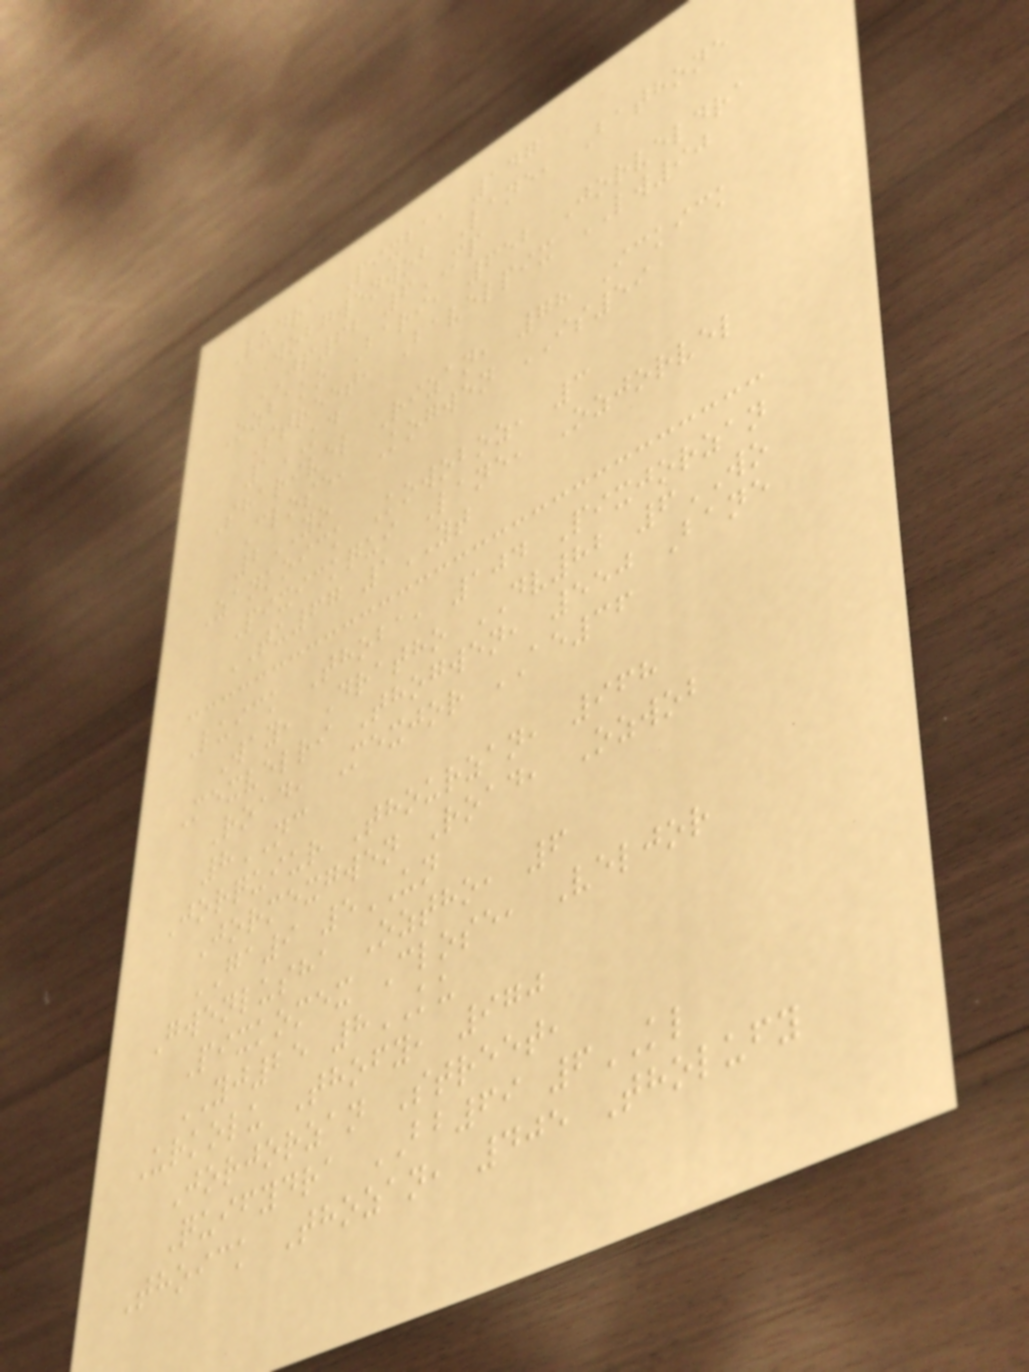Ludra Pixba, 147
Wobgwenwob Lane, Bathone
JP62 6MP
Ozbako Bari, 652 Jorveldra
Street, Bavelpix LW90
1KD
Sharivel Rizan, 78 Ickick
Close, Kogwen IS59
2YO
Zankoick Kowoboz, 3
Pixickqui Lane, Ozjorvel
TU67 1YT
Luick Thoba, 104 Pixjorzan
Way, Dratho DV82 6WO
Mexvelri Thogwen, 550 Bane
Road, Mexjor AE36
8NC
Jorquiur Thourzan, 968
Jormexgwen Road, Ozwob
GA9 5UN
Gwenlusha Oztho, 6
Pixkomex Close, Veljor
YJ25 8KU
Urkolu Thofy, 970
Jorjorzan Street,
Quifydra BB69 6KL
Thoick Thozan, 405 Tholufy
